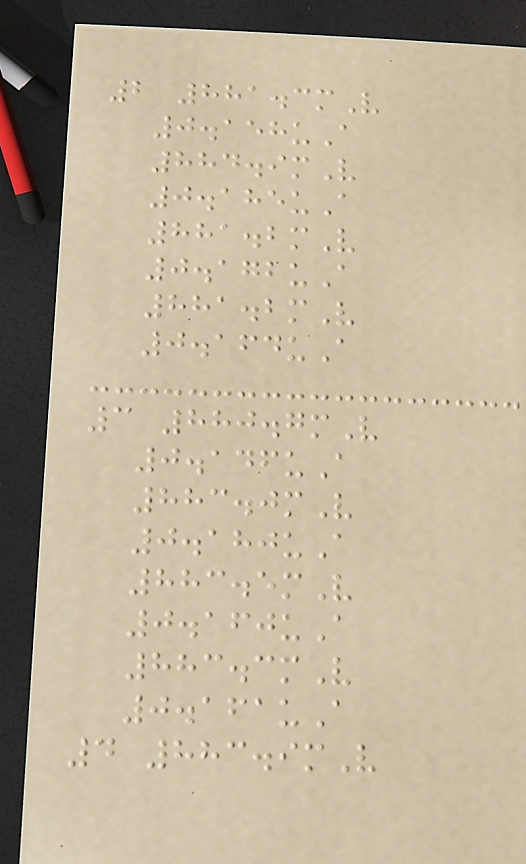2 881.3mV
0.158uA
884.9mV
0.185uA
881.2mV
0.172uA
881.2mV
0.164uA
3 880.7mV
0.146uA
883.0mV
0.180uA
883.5mV
0.160uA
883.3mV
0.161uA
4 883.9mV
